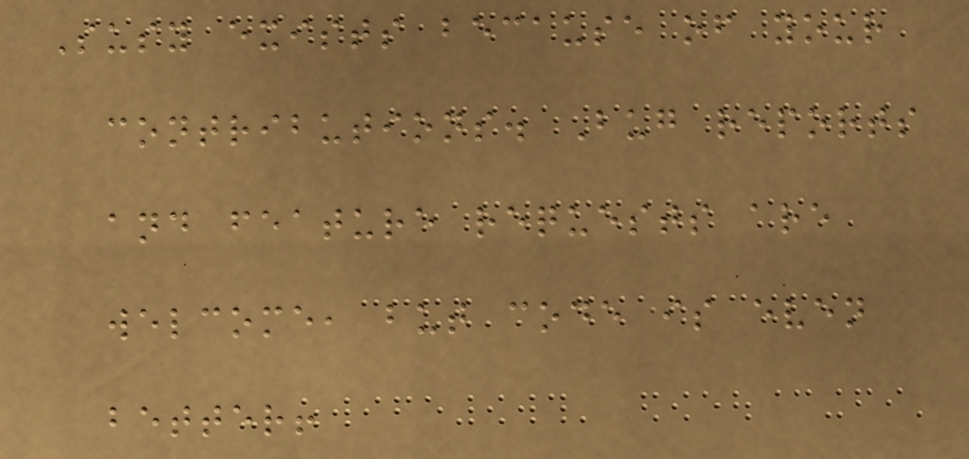Susy exists because of your
contributions. Bug reports
and feature requests are
welcome, but code is even
better!
